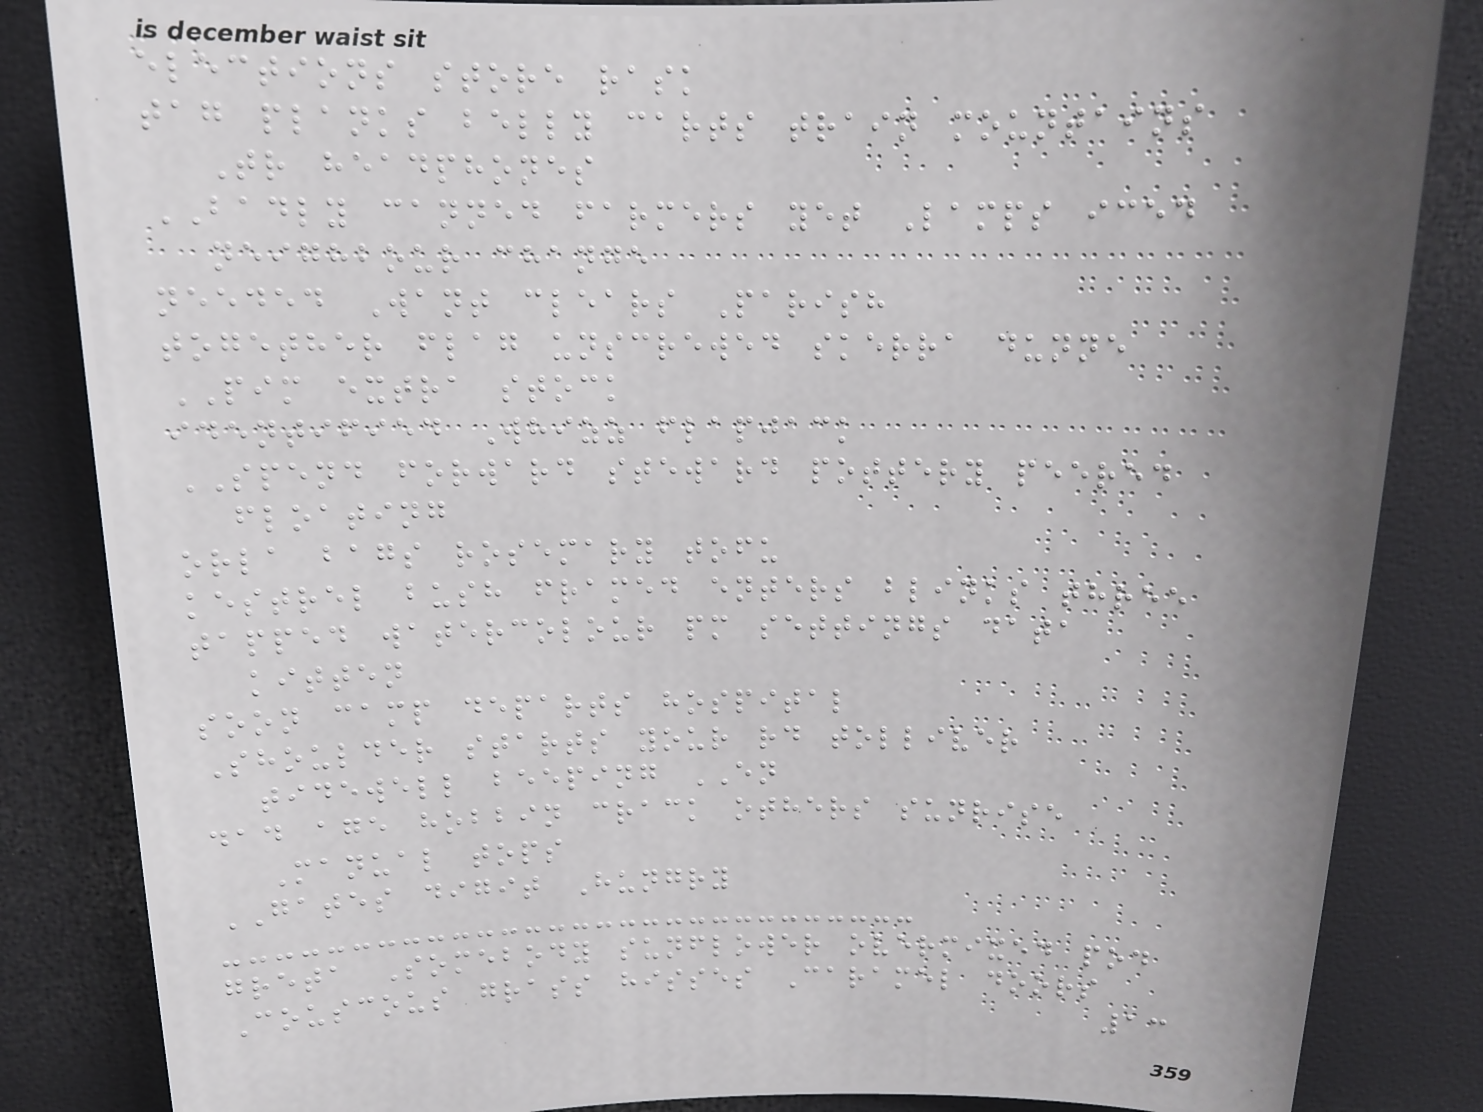elections store rask
tag planks belly carts train mountains
Tr headphones
BADLY canned farmers yet Lamps iced
neighbour change
needed Want clears Parish
together flag unscrewed skerra dunne
PIM extra stock
identified Whizz flapjack
SPEND forward steward pottery peered
floating
orla bags rosemary tofu
kestrel bush framed enters blinks three
tapped watercolour pm settings data
kitten
soon camp departs hospital
Shoulder starts your rd tolliver
tidewell beeping EN
dad age hobbin crack others sunrise
Manual tops
GATES digit Hungry
greta Somebody sunflower overmixed pod
Couscous grass hisses Caramel doors
13
